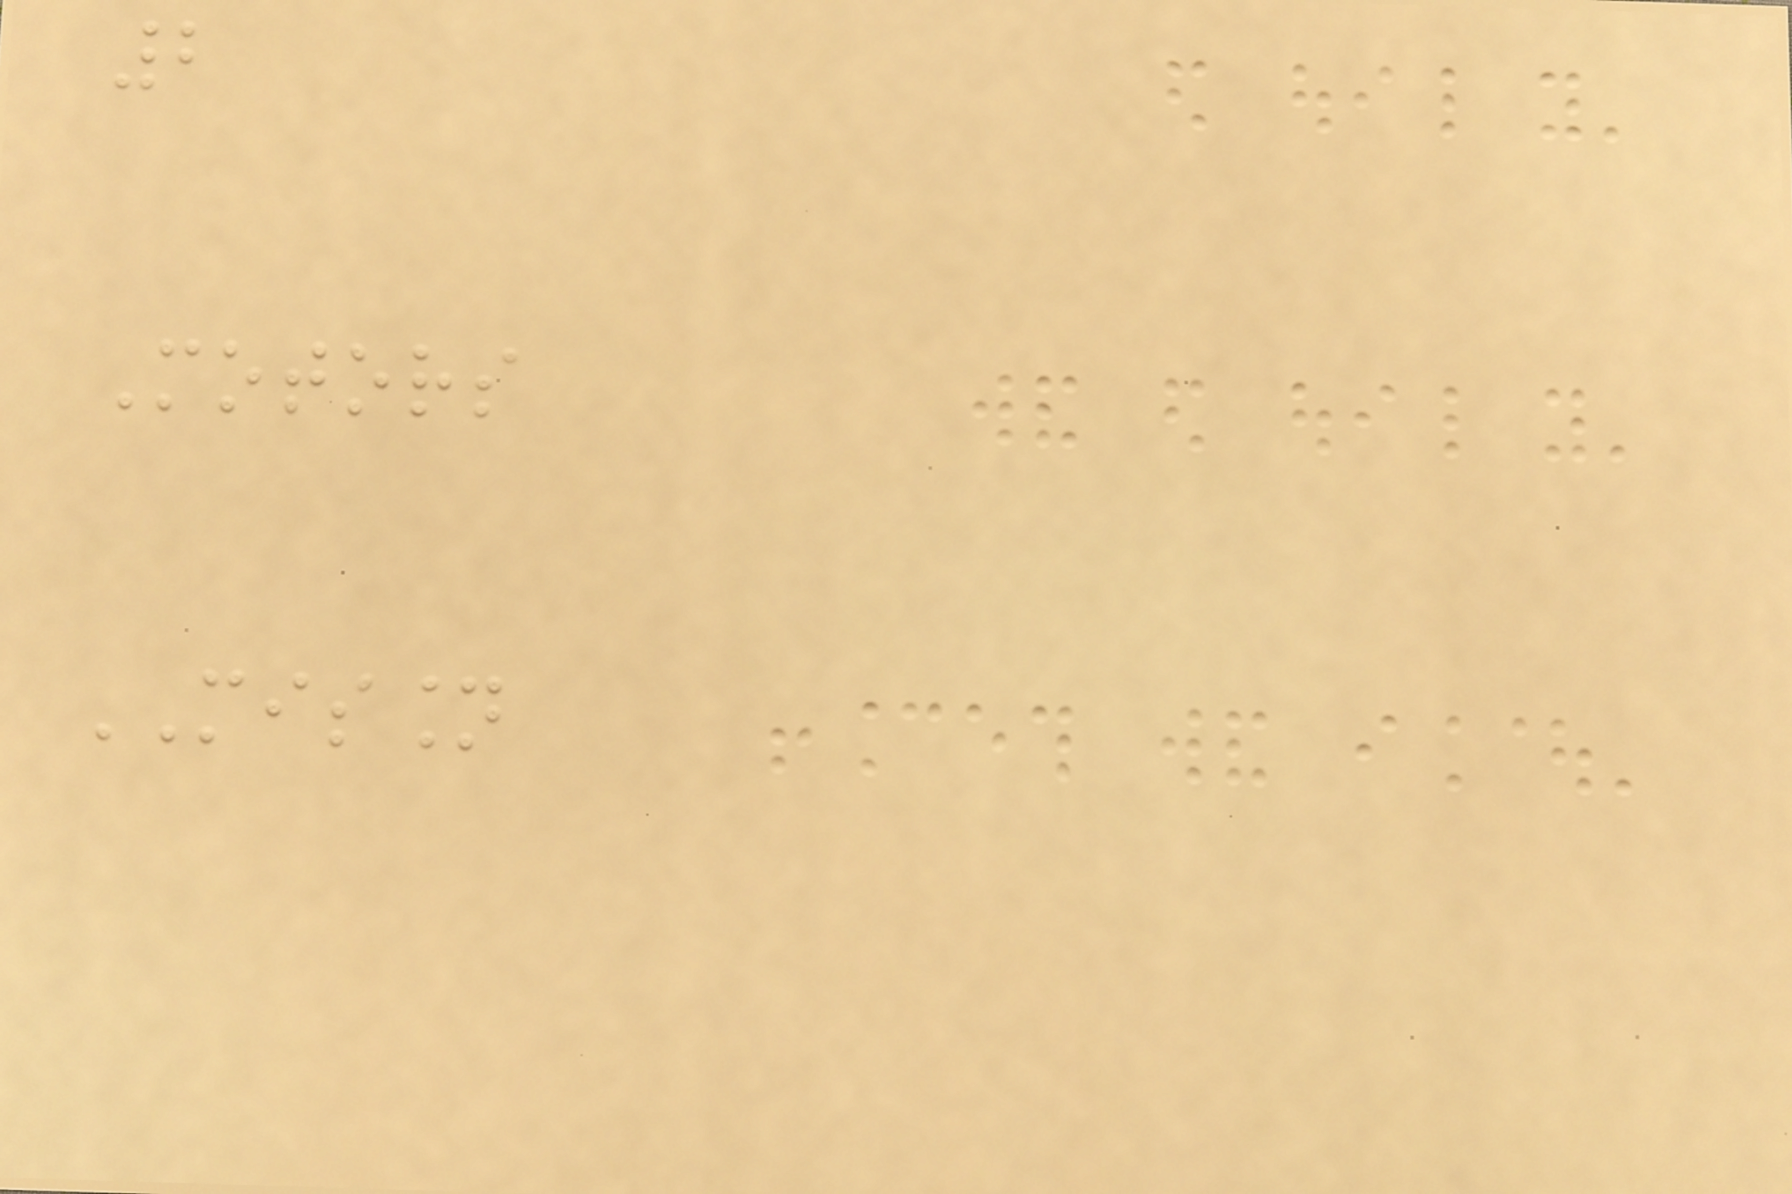2
Motors
MISSION
